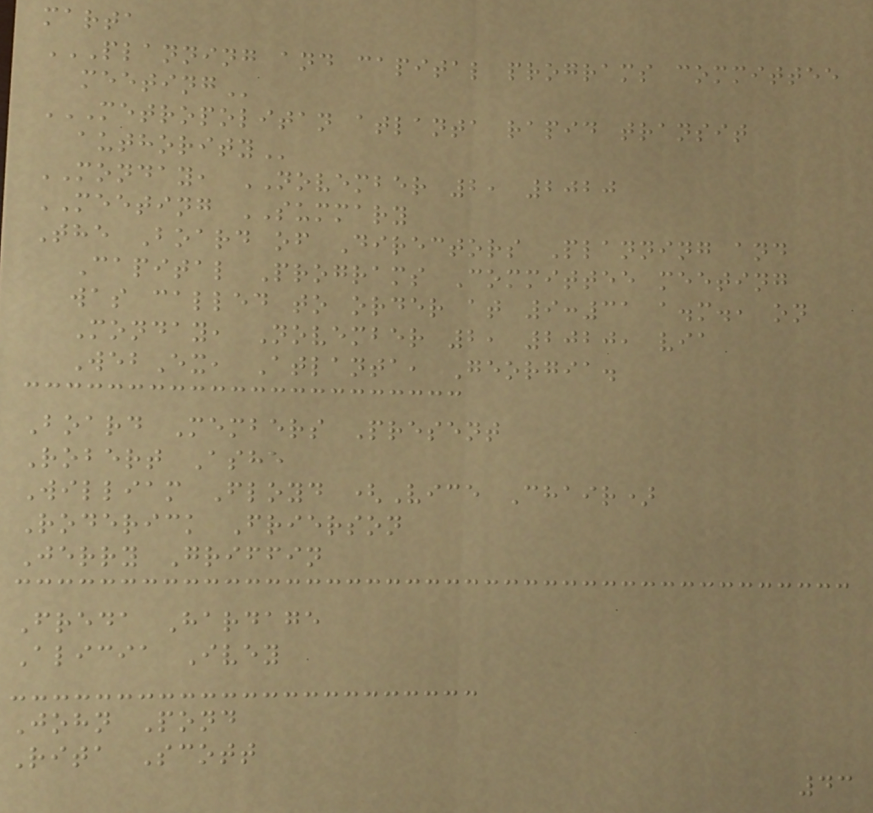marta
PLANNING AND CAPITAL PROGRAMS COMMITTEE
MEETING
METROPOLITAN ATLANTA RAPID TRANSIT
AUTHORITY
MONDAY, NOVEMBER 2, 2020
MEETING SUMMARY
The Board of Directors Planning and
Capital Programs Committee meeting
was called to order at 9:31 a.m., on
Monday, November 2, 2020, via
WebEx, Atlanta, Georgia.
Board Members Present
Robert Ashe
William Floyd (Vice Chair)
Roderick Frierson
Jerry Griffin
Freda Hardage
Alicia Ivey
John Pond
Rita Scott
43
